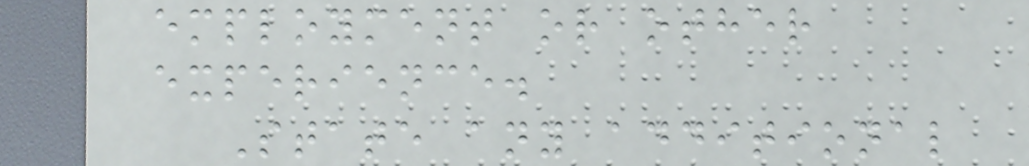employment or other
experience.
State any additional
